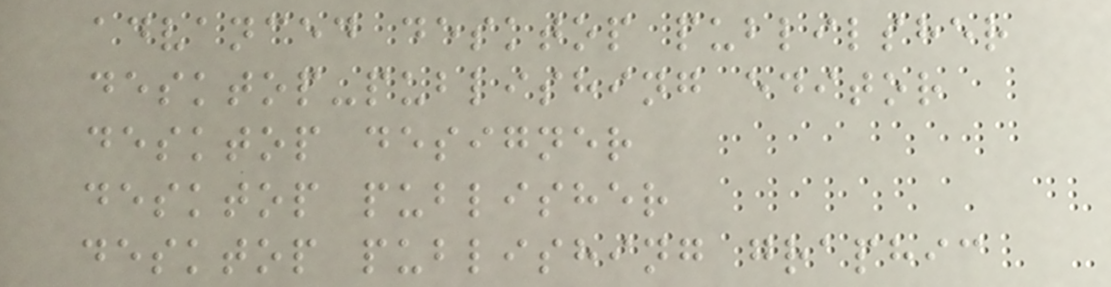advanced desktop publilsher
desktop-publishing editor
desktop designer
desktop publisher
desktop publishing graphic
